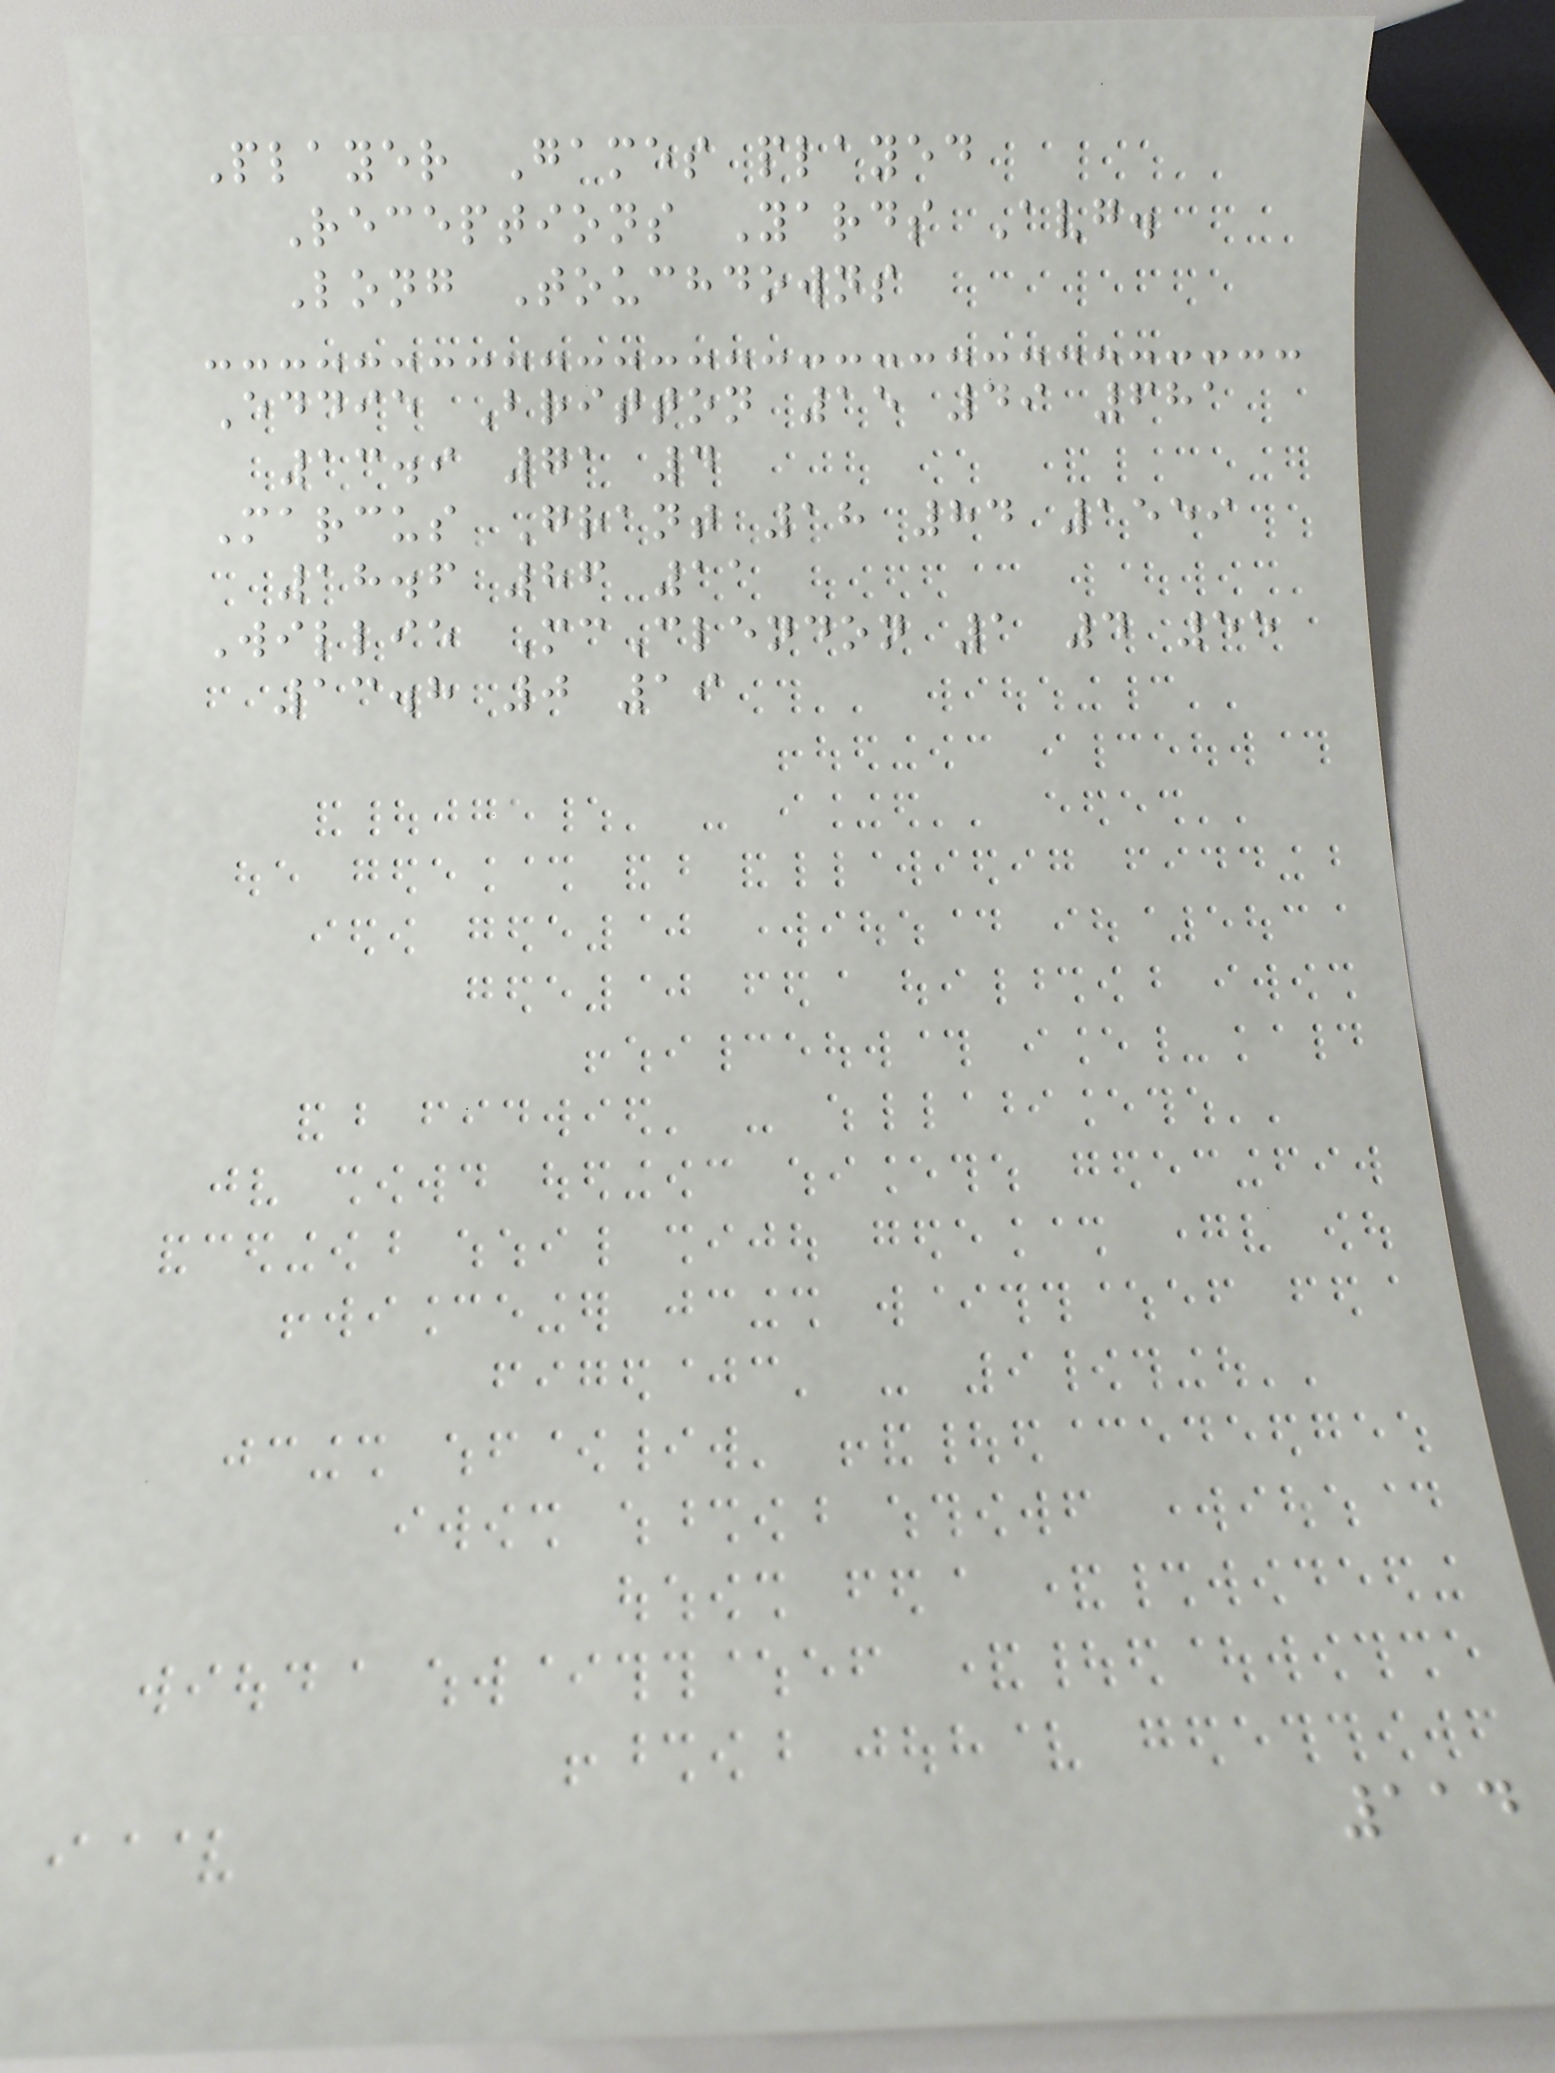Player Games played
Receptions Yards Avg.
Long Touchdowns
Eddie Britton 15 49 681
13.9 71 4
Marcus Grant 18 84 1559
18.6 86 11
Willie McClendon 1 4 55
13.8 0 19
114
